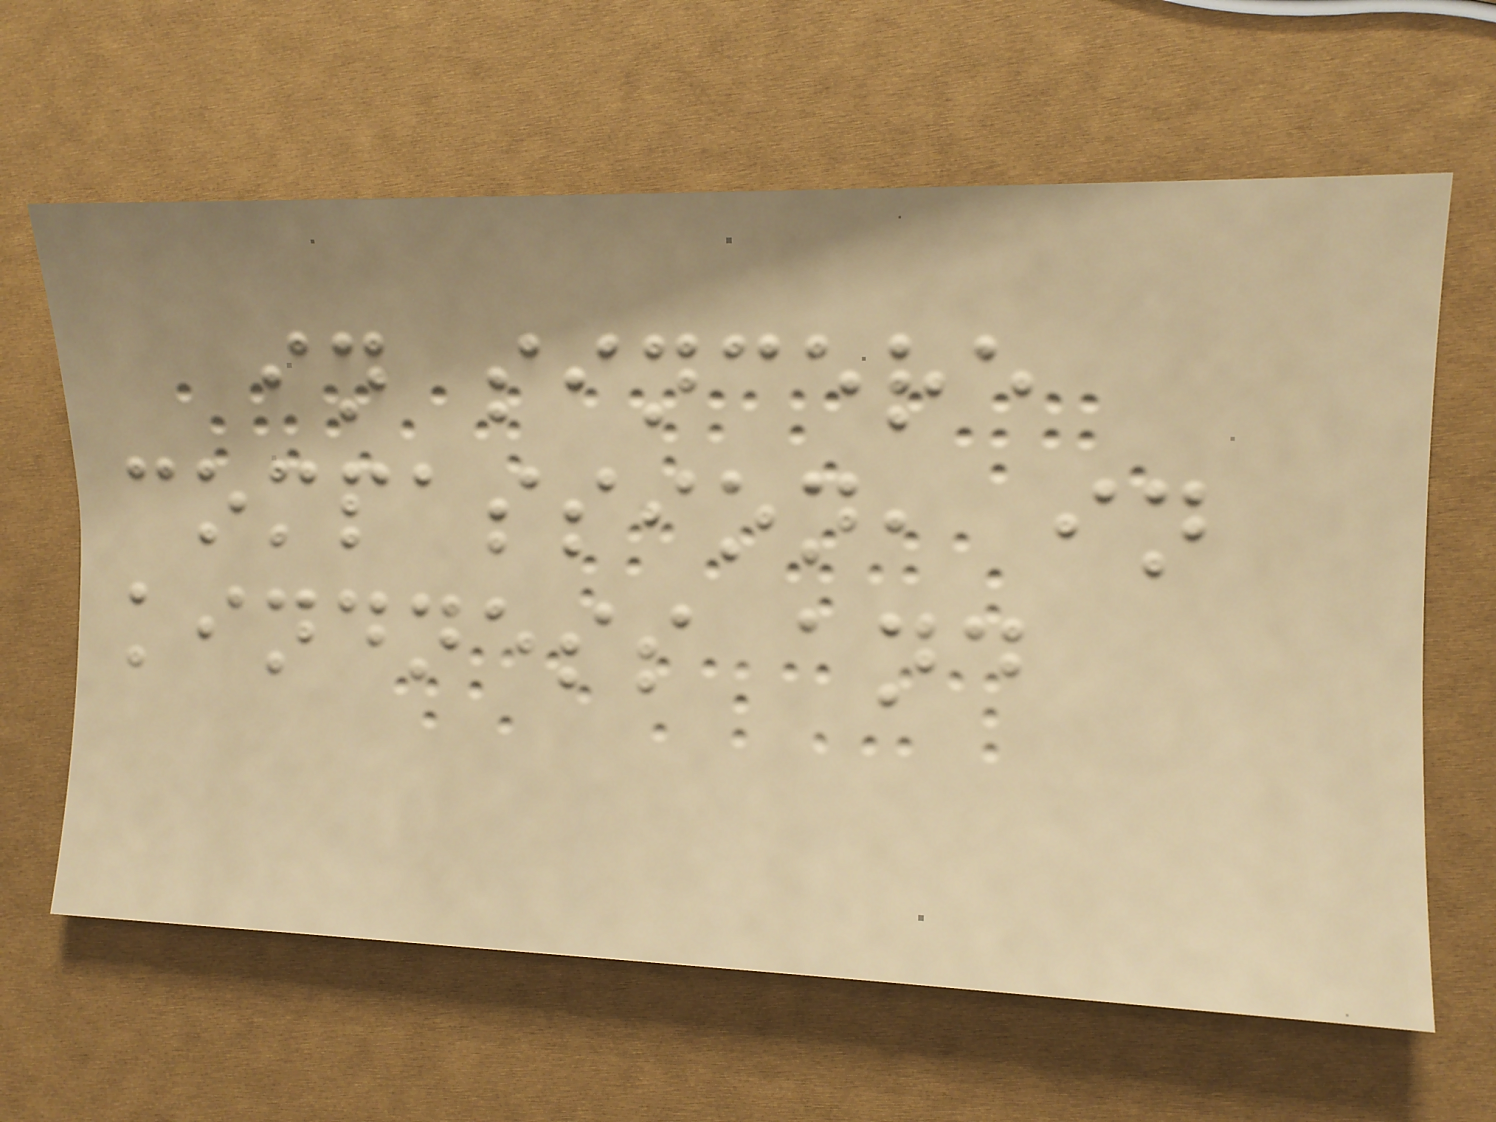in sincere
compassion, in
kindness and
